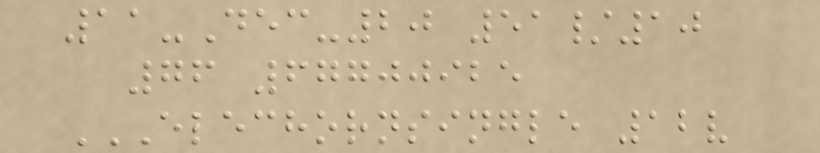11-Dec-20 51/10
76 67700925
ELECHORNSINGLE 12V
